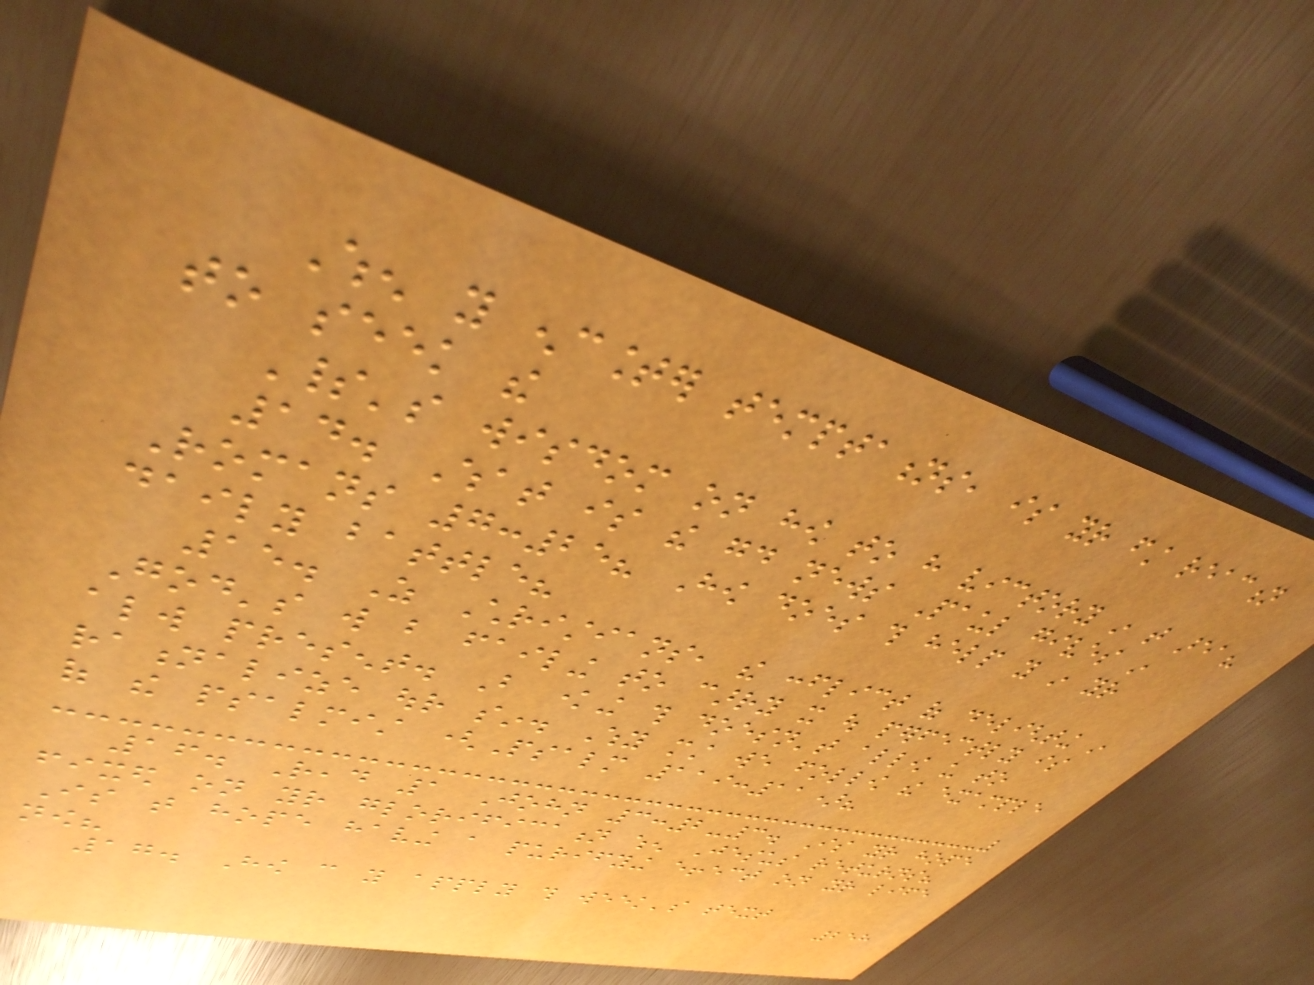When you encounter temptations, is your first reaction
to seek the
Spirit's wisdom on how to have victory in that area?
14. What is the good news Paul gives in
Romans 7:25? How does this help you in your
daily battle?
15. As Christians, the conflict of delighting in
God's will but failing to carry it out perfectly is
always present. But knowing this doesn't allow us to
rationalize our sin. Why must we follow the example
of the psalmist (Psalm 119:11)?
16. Read 1 John 3:2-3. Is your hope
fixed on your glorification when Jesus returns?
Is that hope having a purifying effect on your life
now?
17. How can you apply this week's text
258
